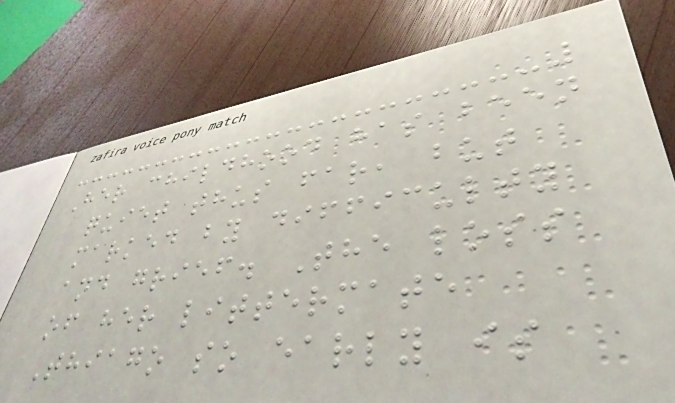Her childhood has been
quiet thus far, but
marked by difficulty
and grief. The loss
of her littermate
Thiago so early is
